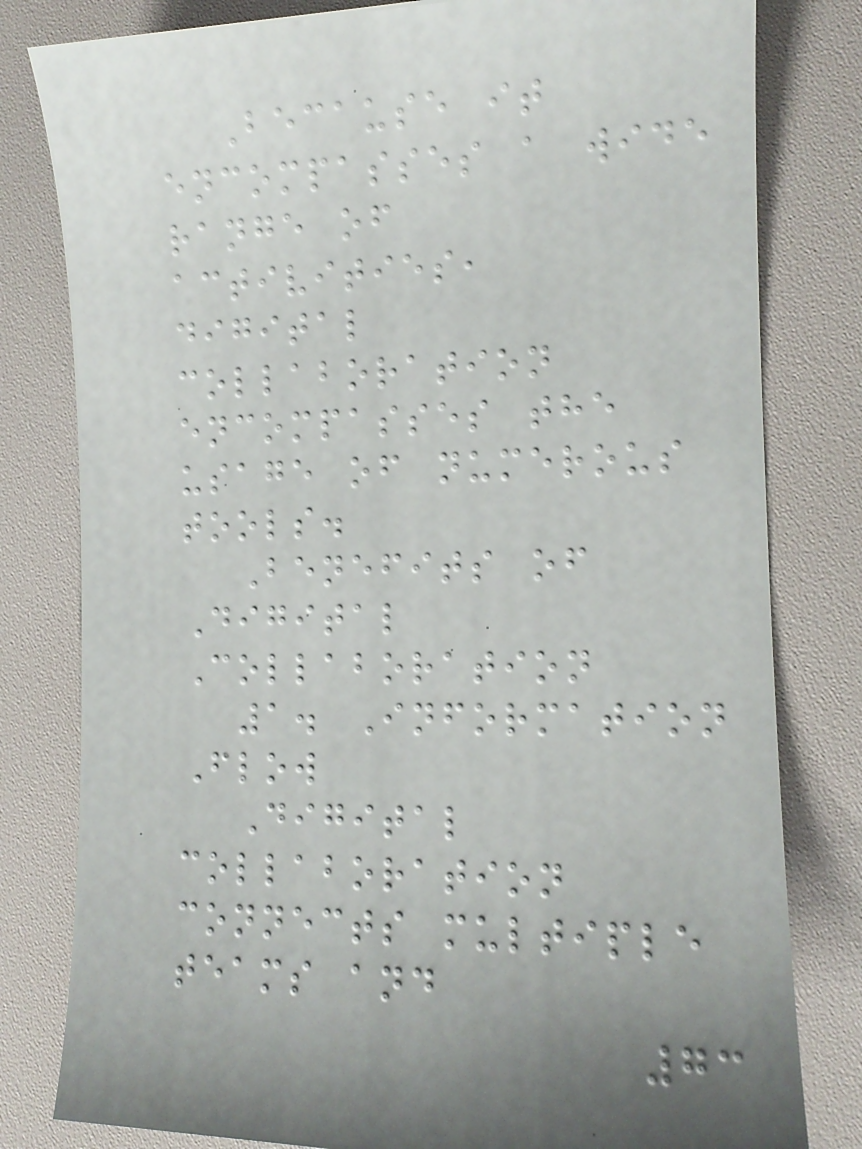Because it
encompasses a wide
range of
activities,
digital
collaboration
encompasses the
usage of numerous
tools.
Benefits of
Digital
Collaboration
1. Information
Flow
Digital
collaboration
connects multiple
teams and
73
